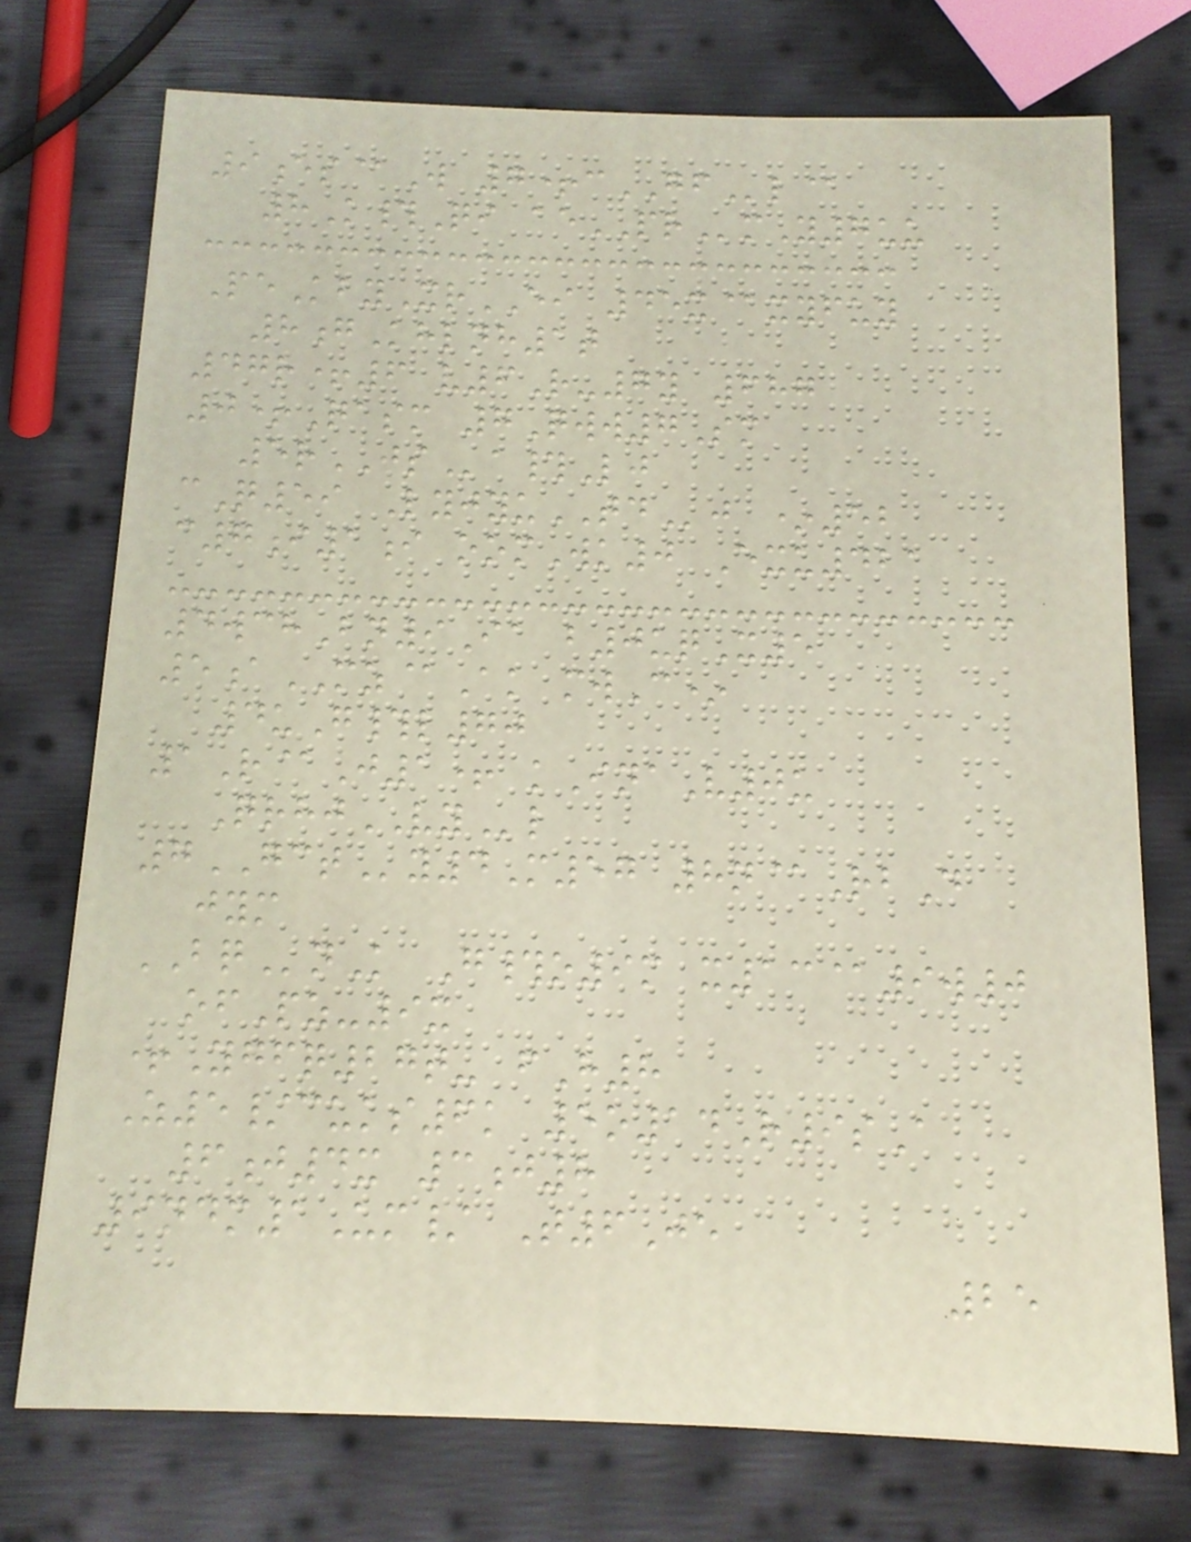9es@W 7+cGFl@
8K#Qi aePRmY7uu
PeKbyXrEI 45x@xyfuy
8gKhlnh1t
47r+6 v6R-7y 687
0+Qasm 7Qww7Sm
5rJSa#Lj
cQ59 LyjyuTDj *52
c7i1i oomWk0 Exu421
4wchBn9Ia b0uqX5
5aMZ@Ak mwC*
4uG#l70
1R@J1+ kInaV0u
QrhjVYl
7GCTy4M57 8n@RbD
jym
BQnK G#o9m x13@9w0
ofPz-9x
+Ygfq27t- fH8
Z5/cuks6k 5o14R9sA
6j4x 3j8
9ndm1Um/ T6Je
25
